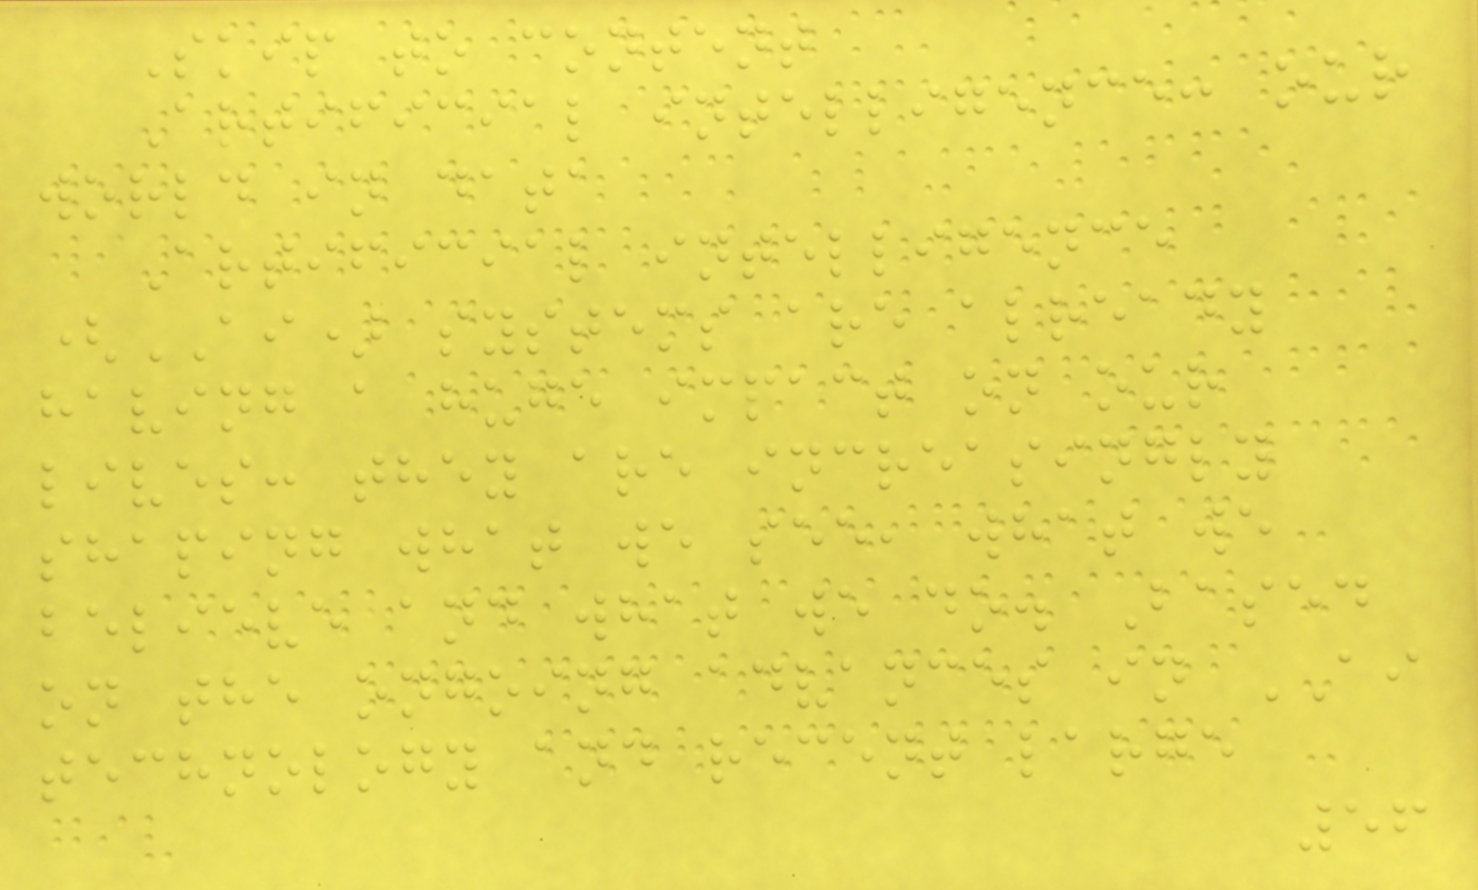Skip to content
Artificial intelligence: our
world in data
Artificial intelligence
(AI) systems are already
having a huge impact on our
lives: they are increasingly
shaping what we see, what we
believe and what we do. Based
on the ongoing advances in AI
technology and recent large
56
